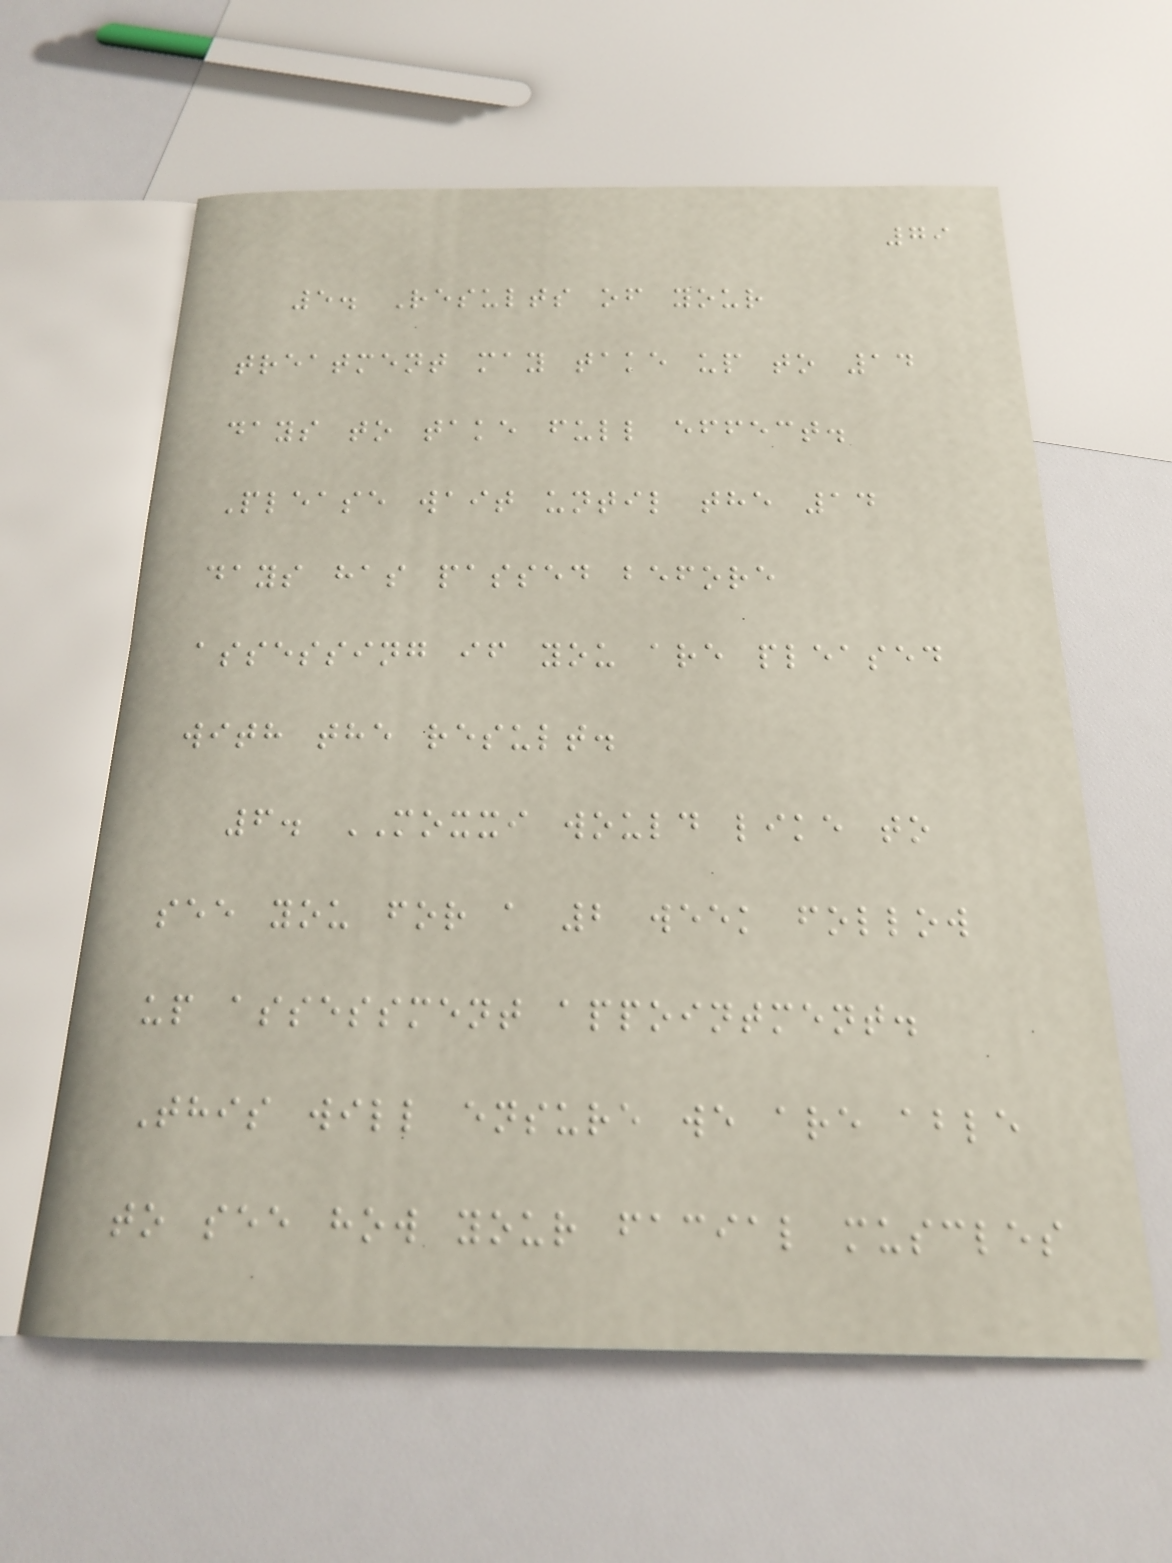79
5. Results of your
treatment may take up to 14
days to take full effect.
Please wait until the 14
days has passed before
assessing if you are pleased
with the result.
6. MOXXI would like to
see you for a 2 week follow
up assessment appointment.
This will ensure we are able
to see how your facial muscles
